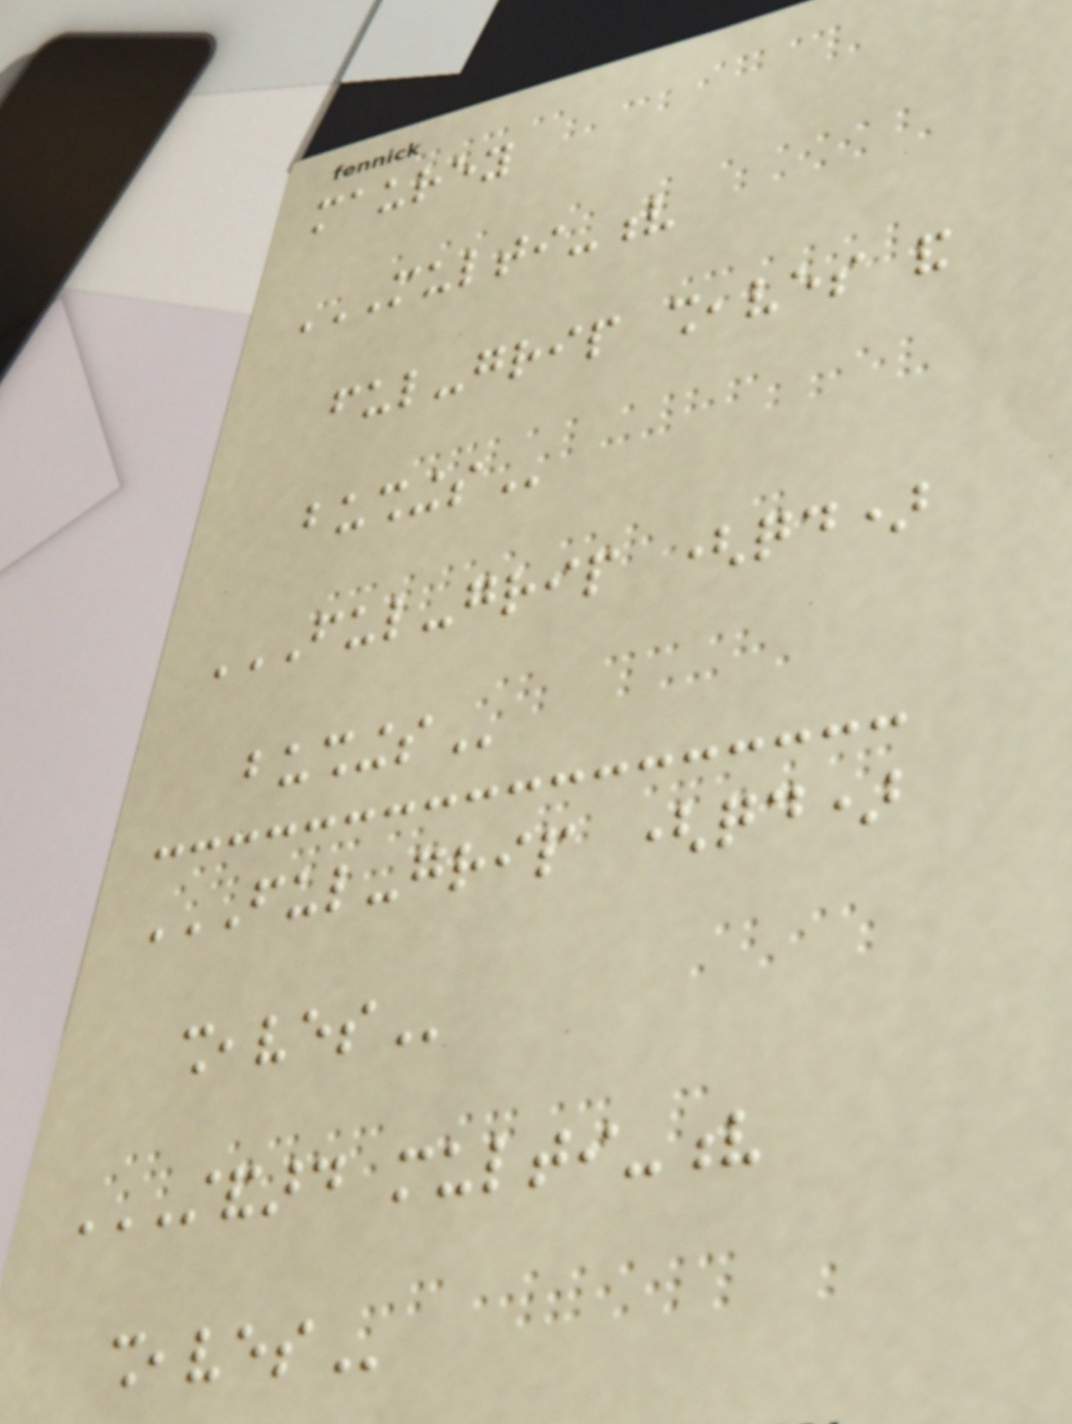maurey
MULTI-V
FUL-GRIP SHEAVES AND
BUSHINGS
FUL-GRIP (QD)
BUSHINGS
FUL-GRIP (QD)
SHEAVES
STANDARD MULTI-V
SHEAVES
